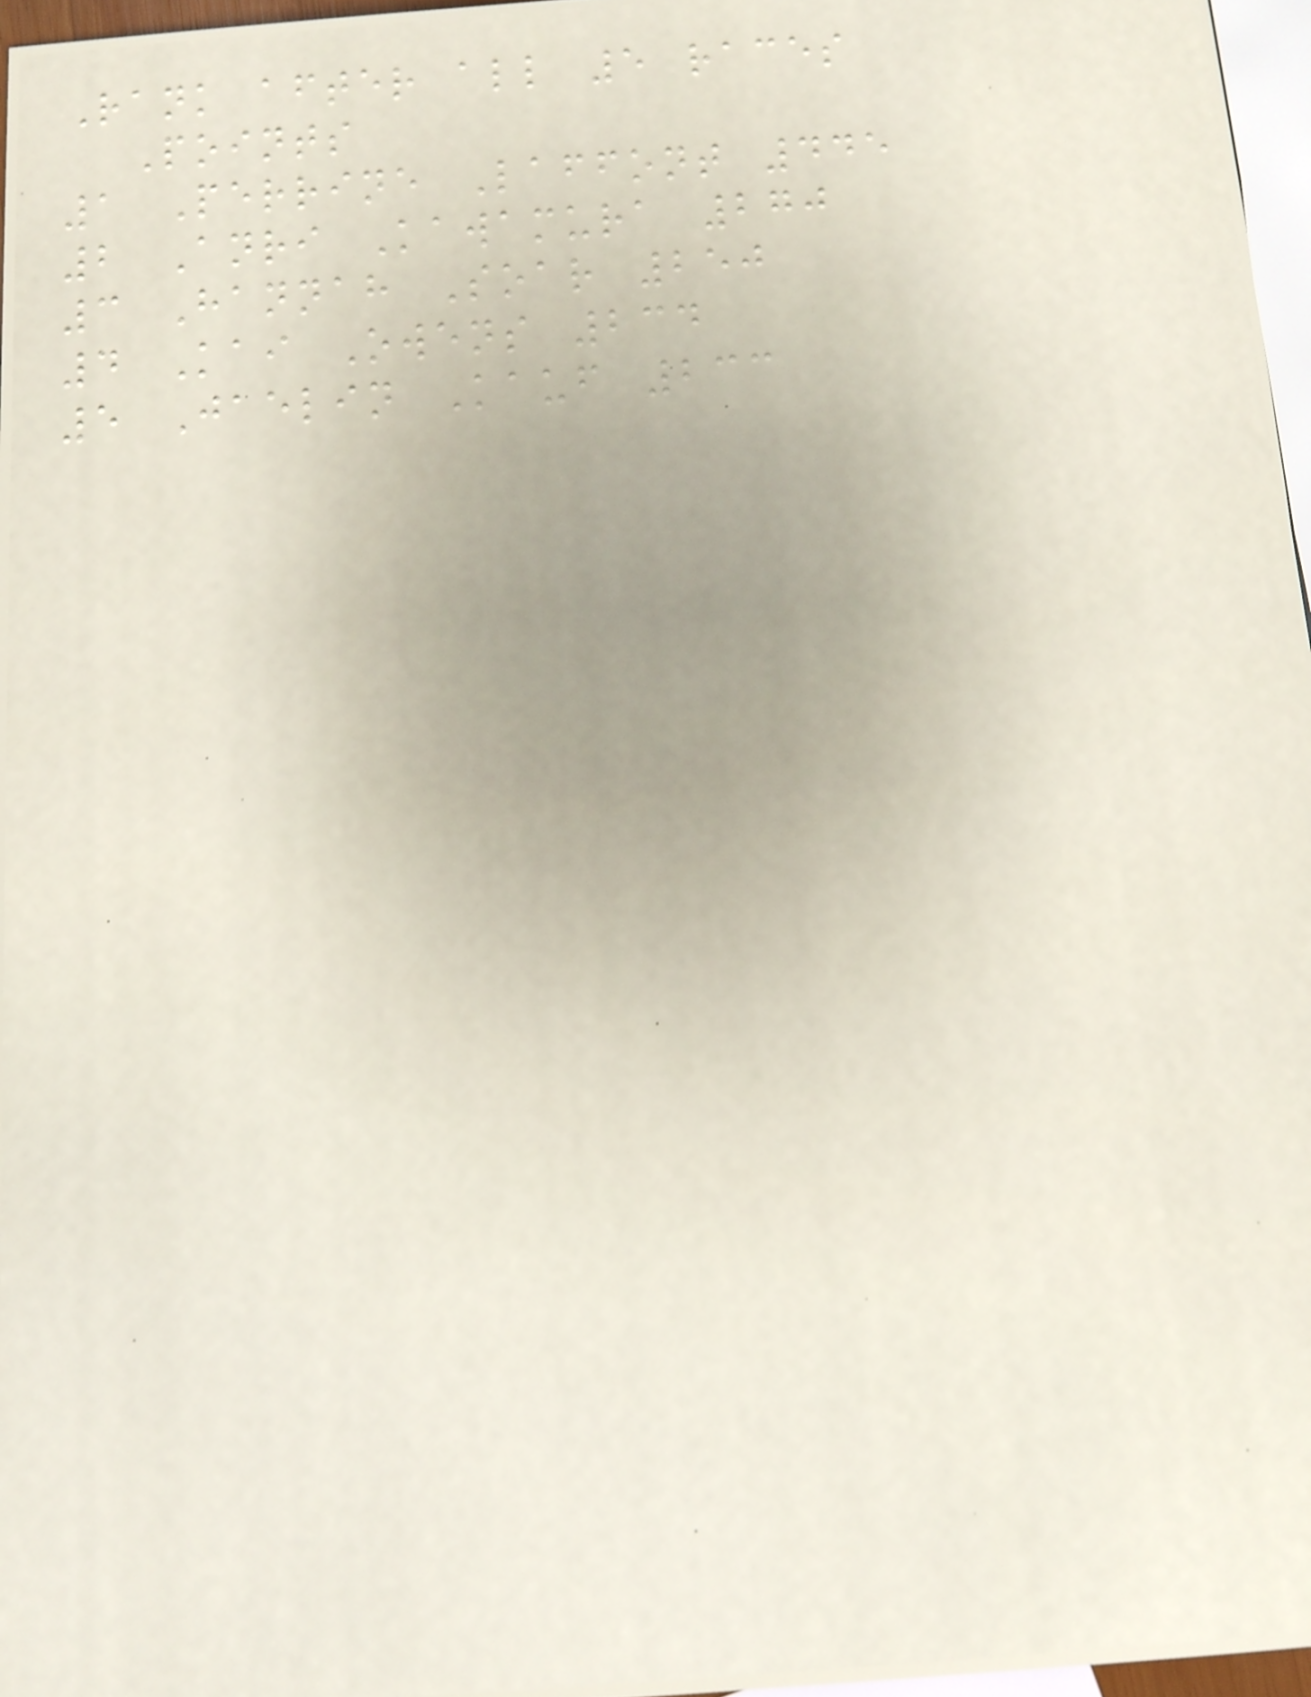Rank after all 5 races
Points
1 Perrine Laffont 445
2 Anri Kawamura 270
3 Hannah Soar 250
4 Kai Owens 234
5 Jaelin Kauf 233
